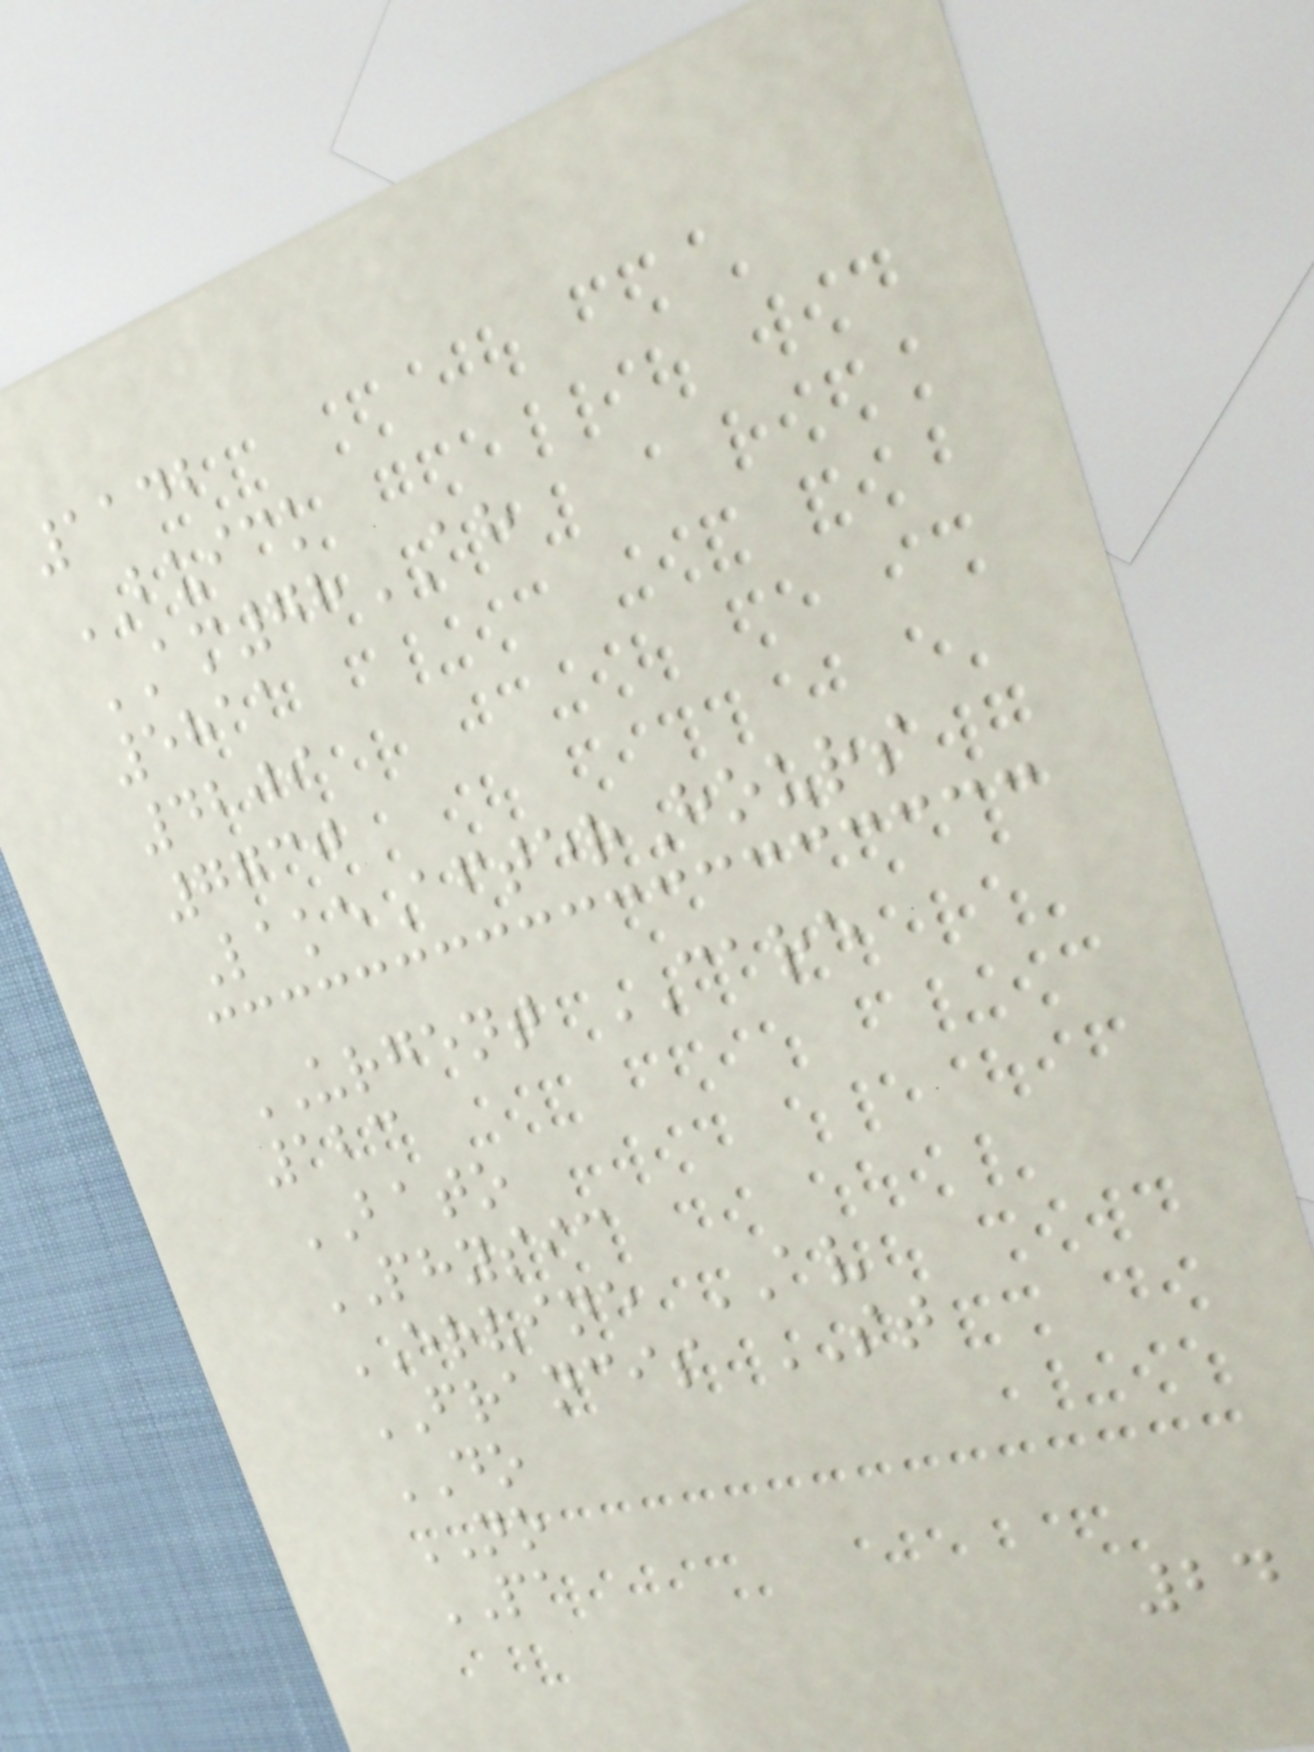1142
BUICK
AM78AH
5811
4209
7730
LakeAfterHours
URGENT CARE
123
BATO
PHYSIC
ERVINE AV
FRANCIS ST
DO
NO
PA
24
